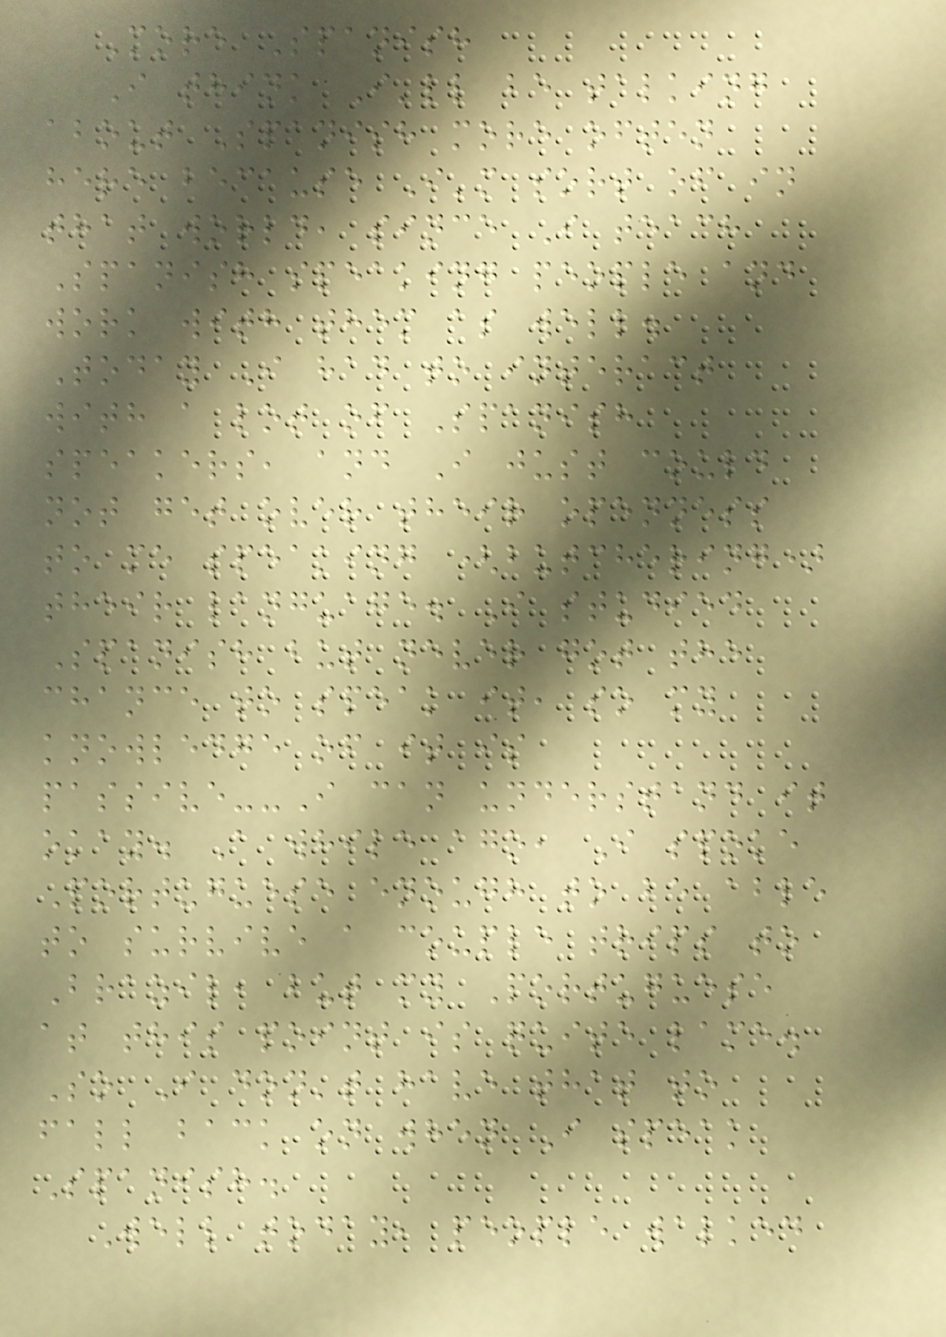More Spanish
I think I'll be talking
about Spanish more often
here because I'm sort of in
that world, since I teach
Spanish speaking people and
work with them as well.
Today I had to interact
with a lot of Spanish
speakers, and I just could
not get over their openness
to me speaking (butchering)
their language. I studied
Spanish but never got the
chance to speak it, so my
knowledge of it is
passive--I can understand it
okay. A while ago, I spoke
Portuguese enough to be able
to survive a couple trips to
Brazil, but my Portuguese
at this point is quite lame.
So I don't have that to
fall back on when I speak
Spanish.
Well today, people walked
